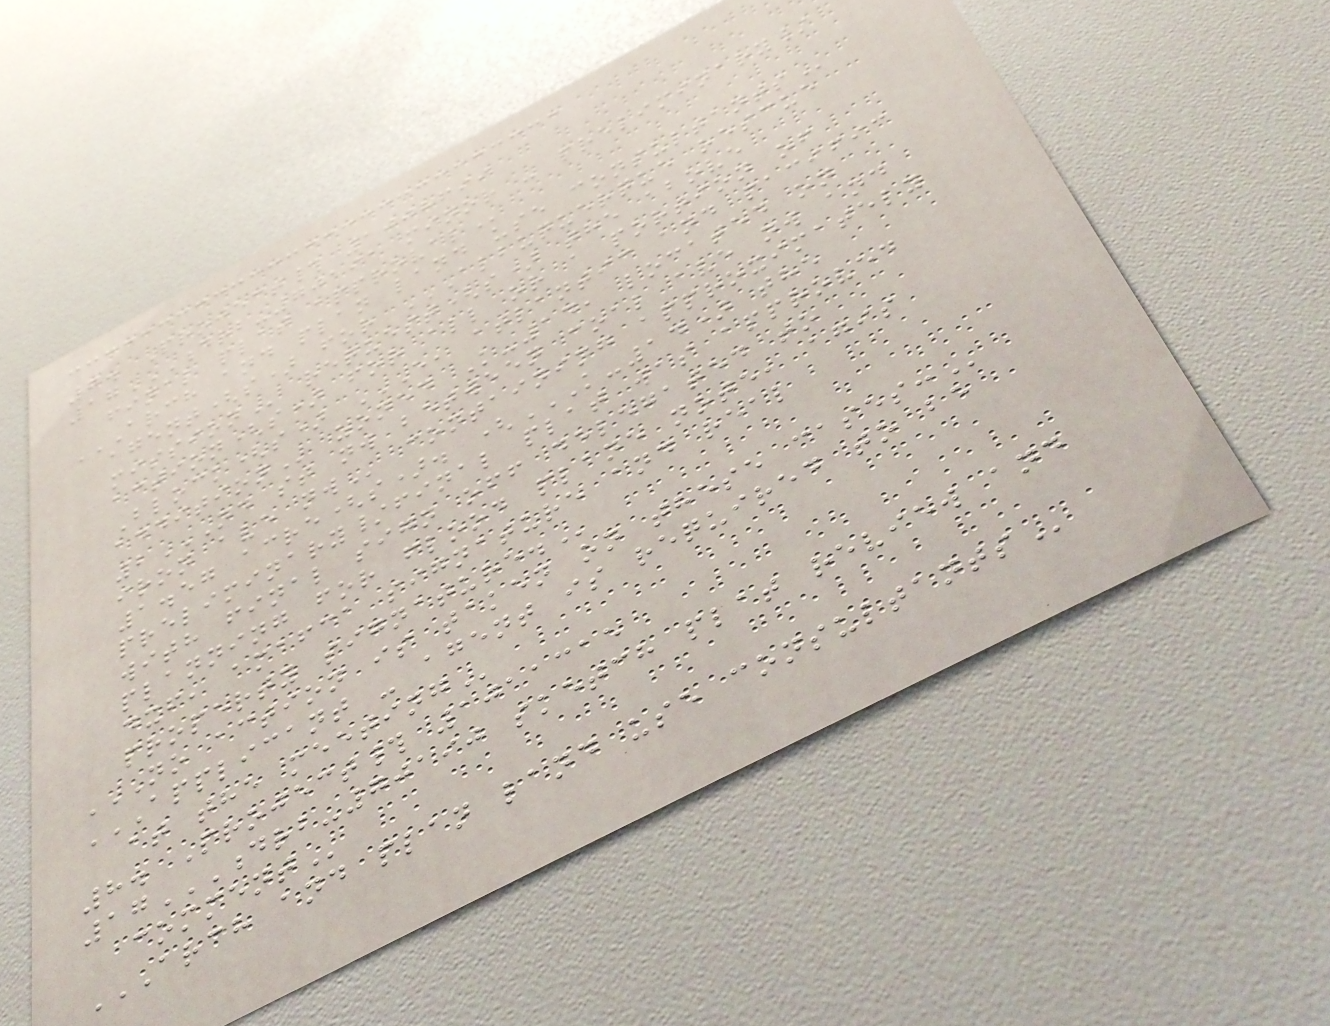7. Project# 1008699
17DRB-70191 MINOR - PRELIMINARY/
FINAL PLAT APPROVAL
ARCH AND PLAN LAND USE CONSULTANTS
agent(s) for ALBUQUERQUE RESCUE
MISSION request(s) the above
action(s) for all or a portion of
Block(s) E, ATLANTIC AND PACIFIC
ADDITION zoned K-14, located on
2ND ST NW BETWEEN COAL AVE NW AND
IRON AVE NW containing approximately
1.57 acre(s). (K-14) THE
PRELIMINARY/FINAL PLAT WAS APPROVED
WITH FINAL SIGN OFF DELEGATED TO
PLANNING FOR FLOOD PLANE NOTE, AGIS
DXF, AMAFCA SIGNATURE AND REAL
PROPERTY SIGNATURE.
NO ACTION IS TAKEN ON THESE CASES:
APPLICANT - AGENT IS REQUIRED TO BE
AT THE MEETING
8. Project# 1011315
17DRB-70190 SKETCH PLAT REVIEW AND
COMMENT
ARCH AND PLAN LAND USE CONSULTANTS
